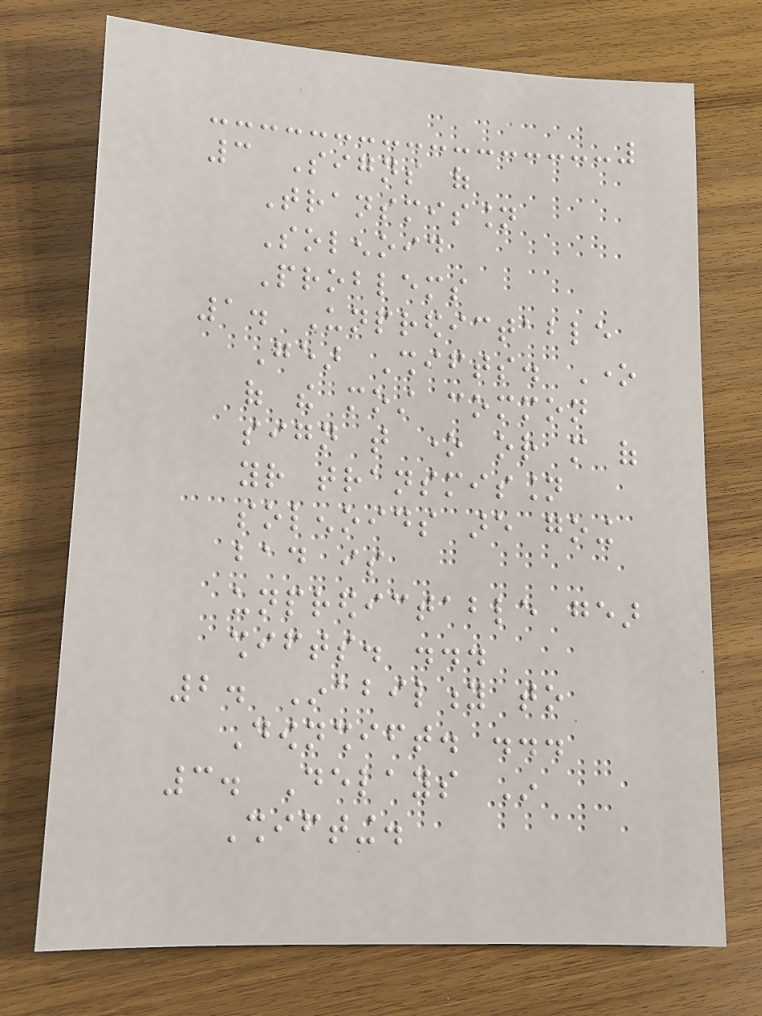3 Signs of
Transmission
Solenoid
Problems
1. Unpredictable
Gear Shifts. One
of the most common
sign that one or more of
your transmission
solenoids are going
bad is
unpredictable gear
shifts. ...
2. Inability to
Downshift. ...
3. Delays In
Shifting.
